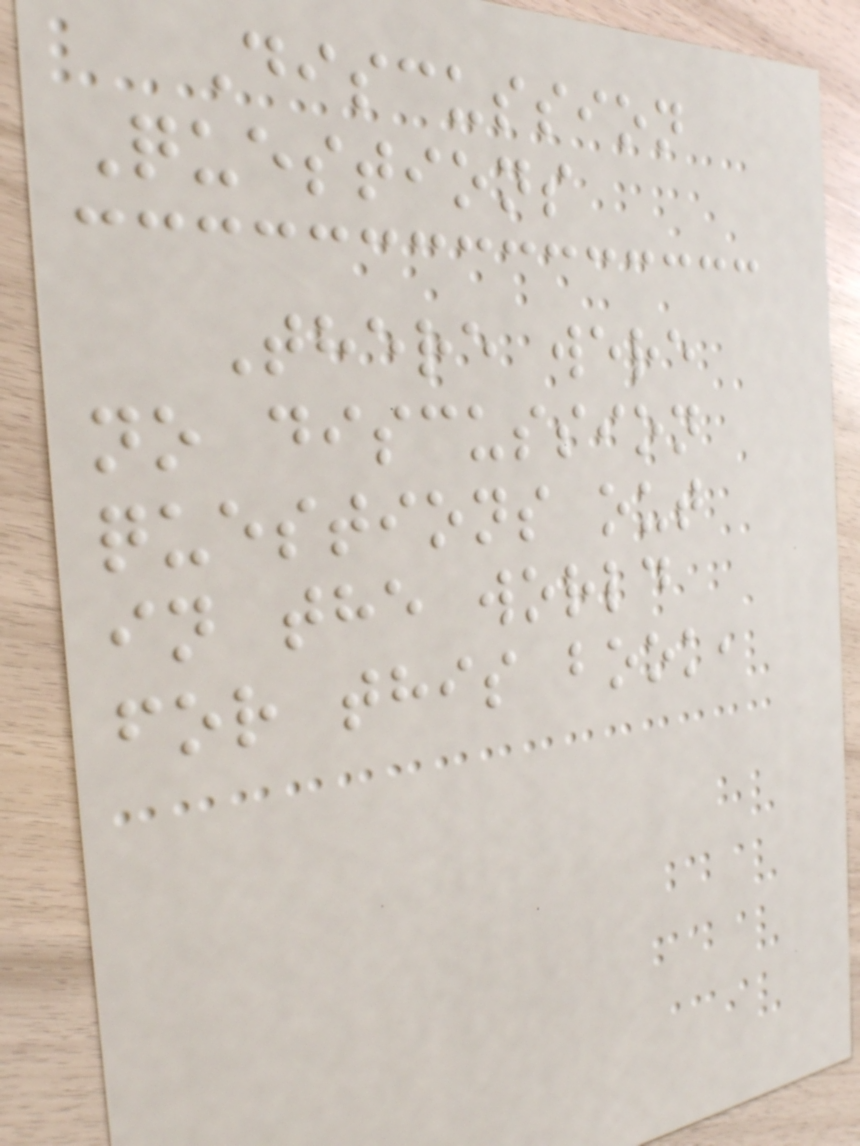Discussion
Questions
There were
no discussion
questions out
in the world
for this book,
